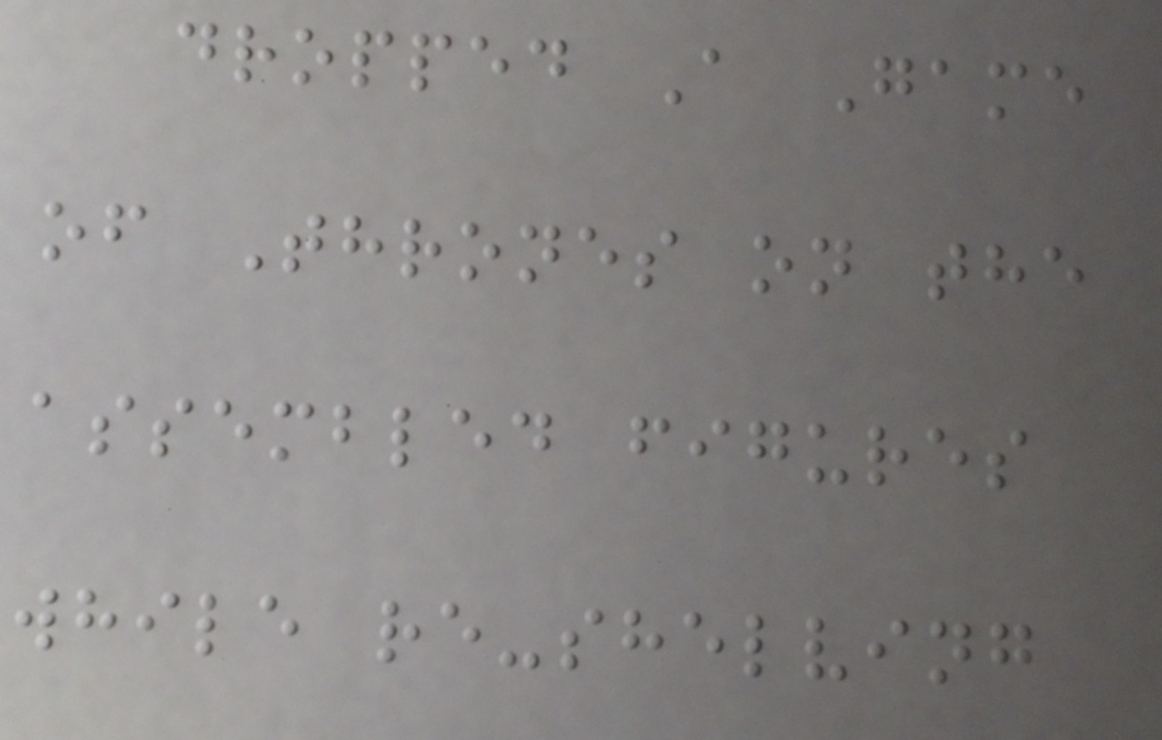dropped A Game
of Thrones on the
assembled figures
while re-shelving
